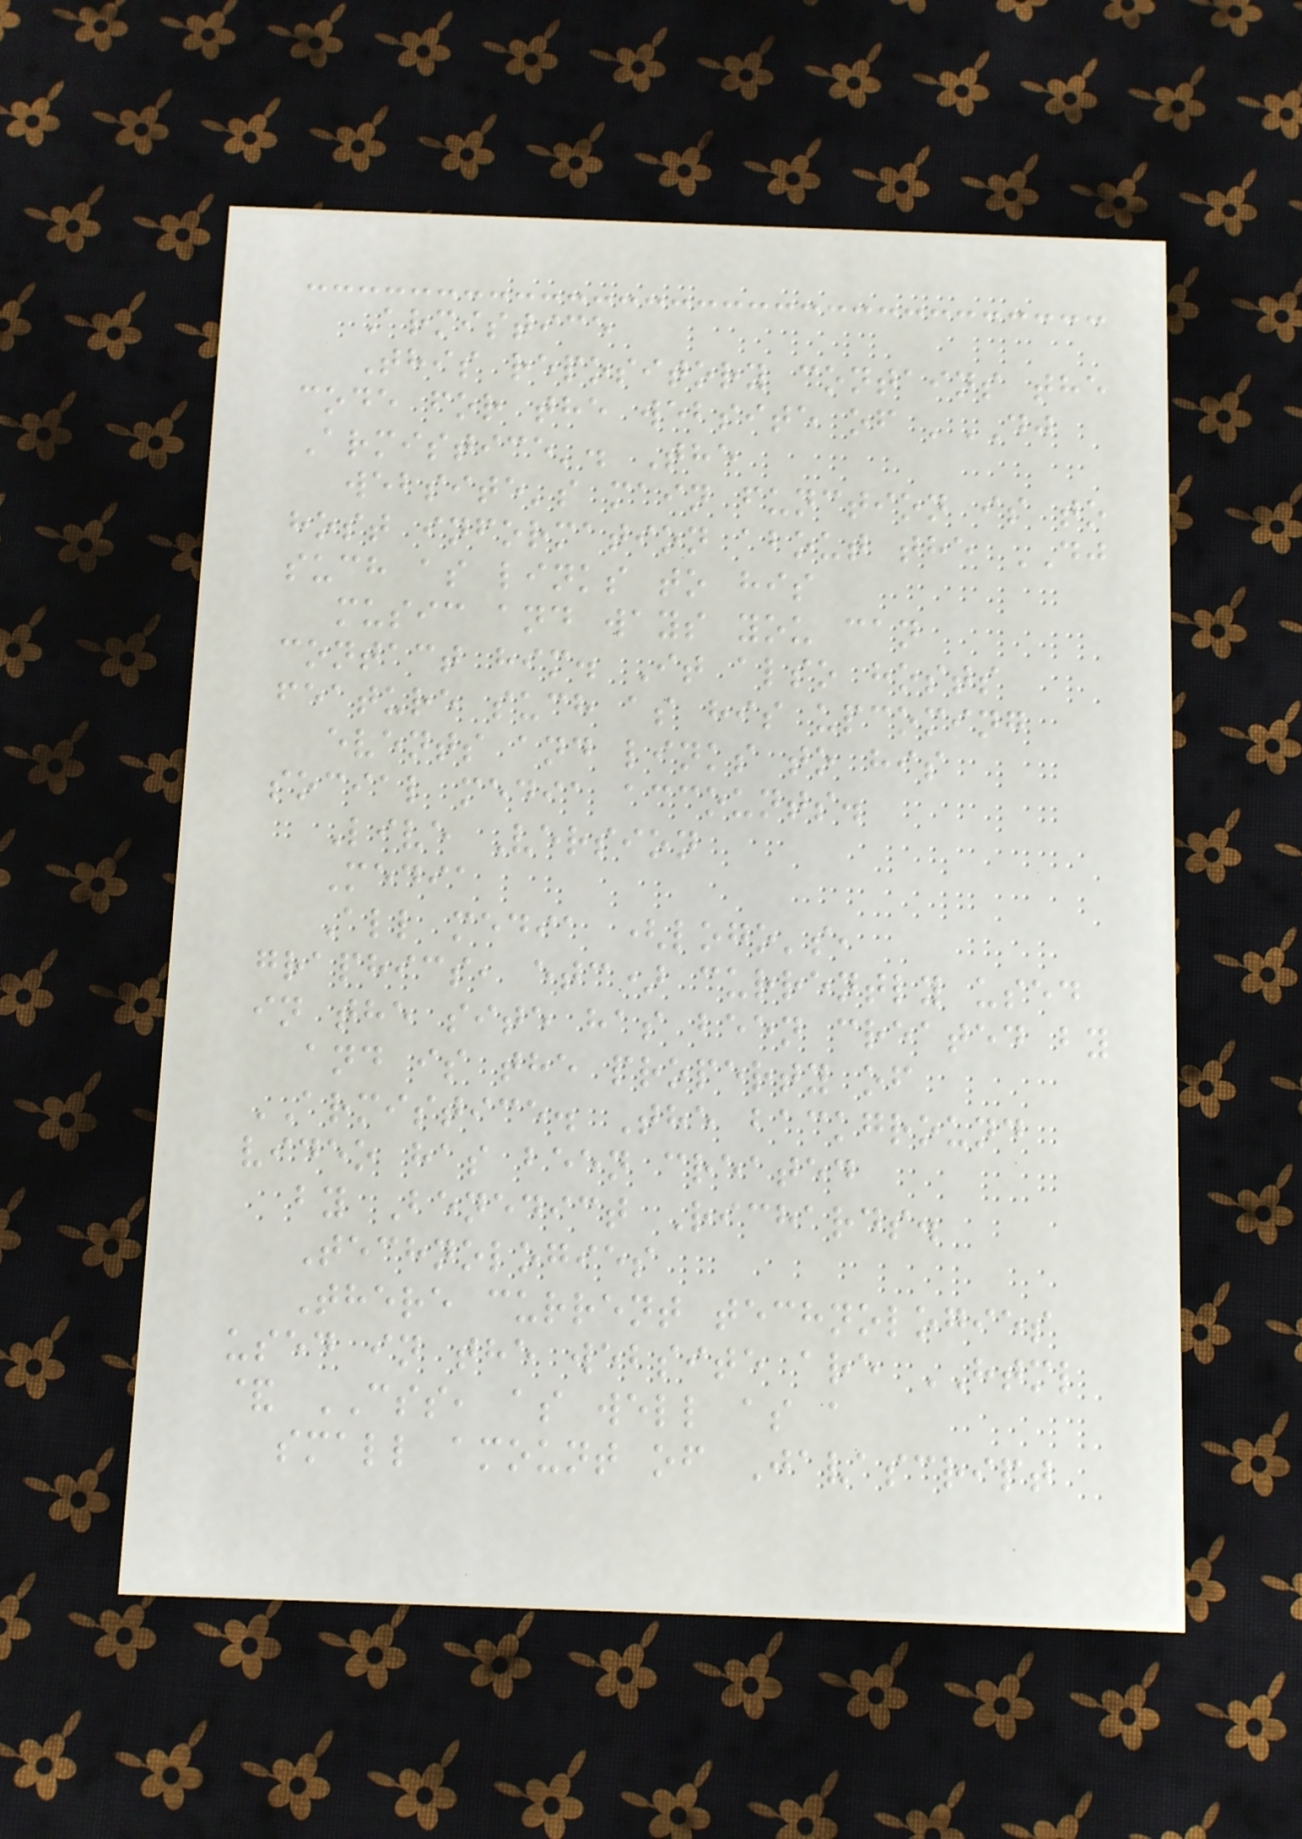Armistice
This repository contains the
code for the website of 'DJ
Armistice'. The
website's main function is to
host information about the DJ
such as links to his
music and ways you can
contact him. It also hosts
feature such as his upcoming
events and links to his
social media accounts.
Live Version
Media
All media (logo's,
graphics, etc) currently used
in the site has been created by
and is the property of
ARMISTICE. The background
video has been created
by Benedict Richards.
Technologies
There current technologies
used in the website are HTML
& CSS, as well as a
small amount of Javascript
